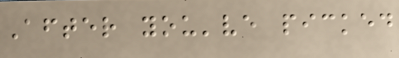After you've picked
